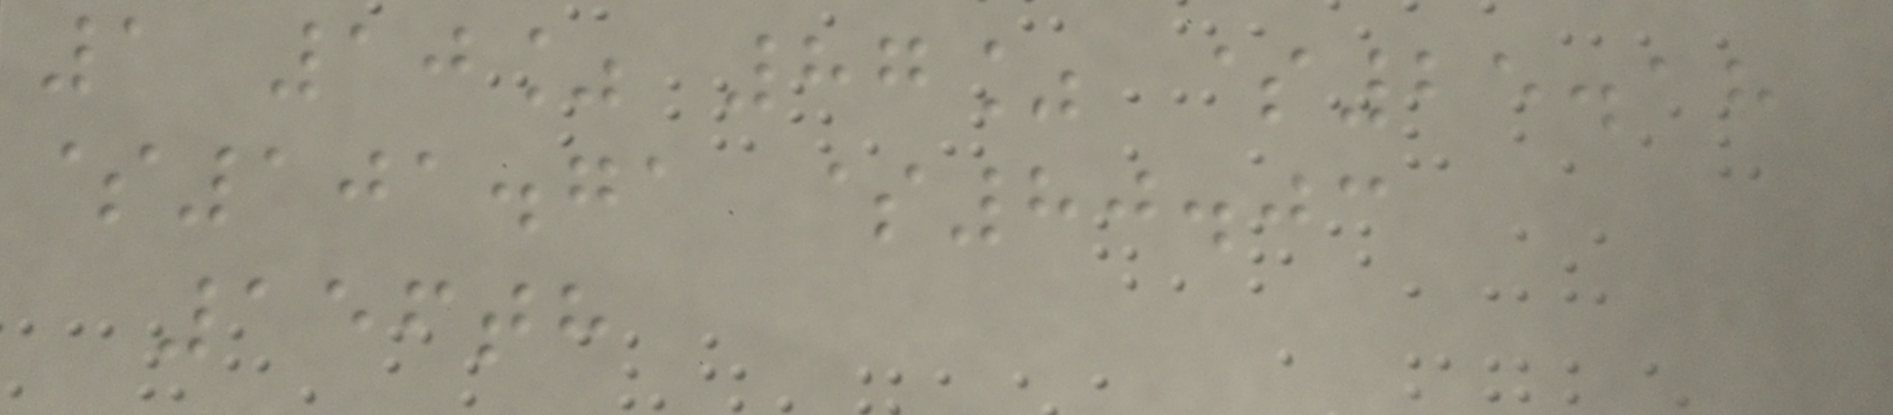1 10% 87% $25.18
$101.71 $80.03
156th
